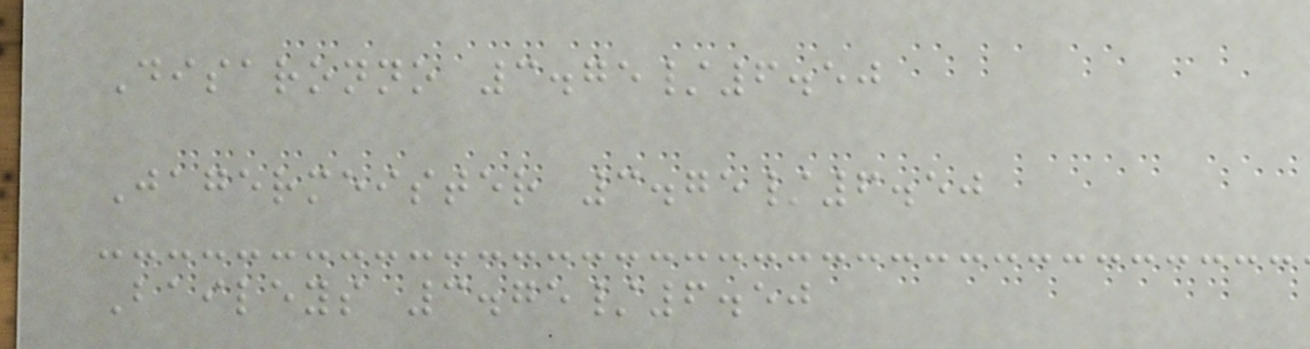Disaronno 3.75/6.50
Jagermeister 3.75/6.50
Baileys 3.75/6.50
